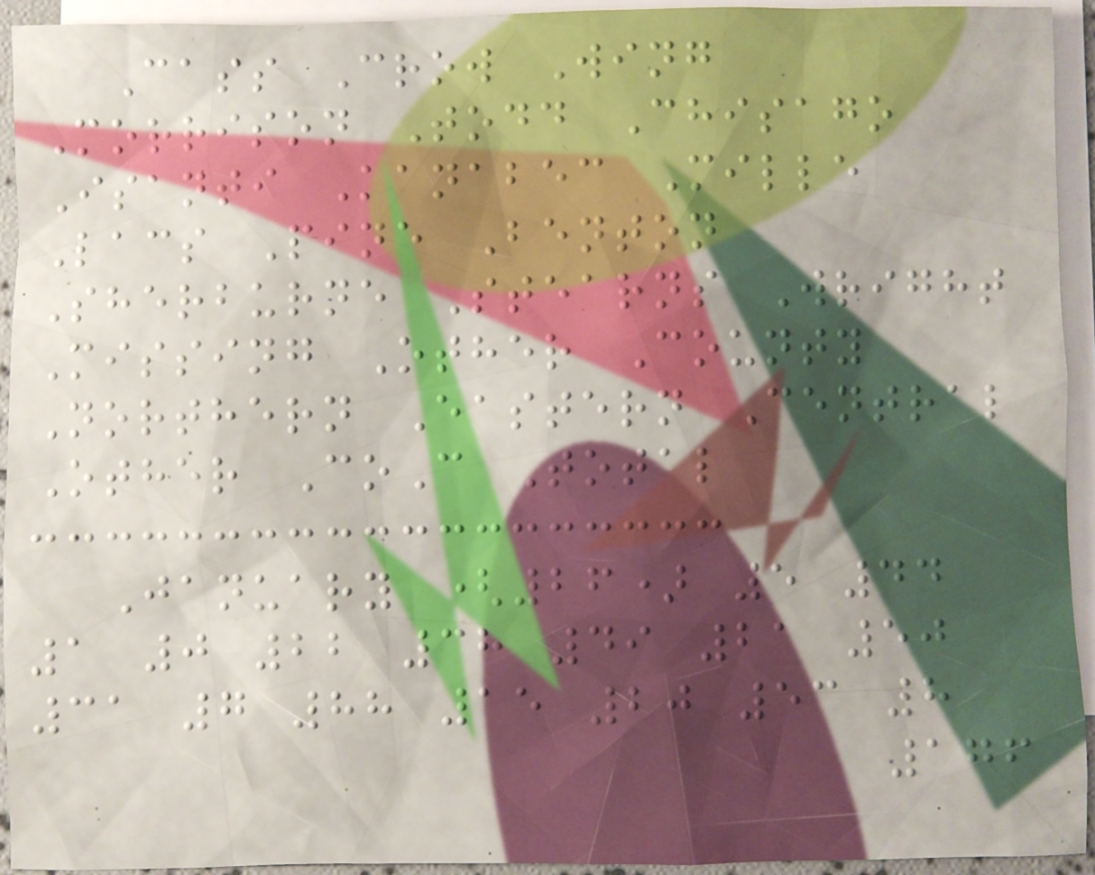Cass Crow Wing
Morrison Todd Chisago
Isanti Kanabec Mille
Lacs Pine Benton
Sherburne Stearns Wright
Missing Other County
Northern Eastern Central
Other CoC Total
January (26) 5 44
1 0 22 38 49 21 50
31 7 88 15 20 53 8
176
